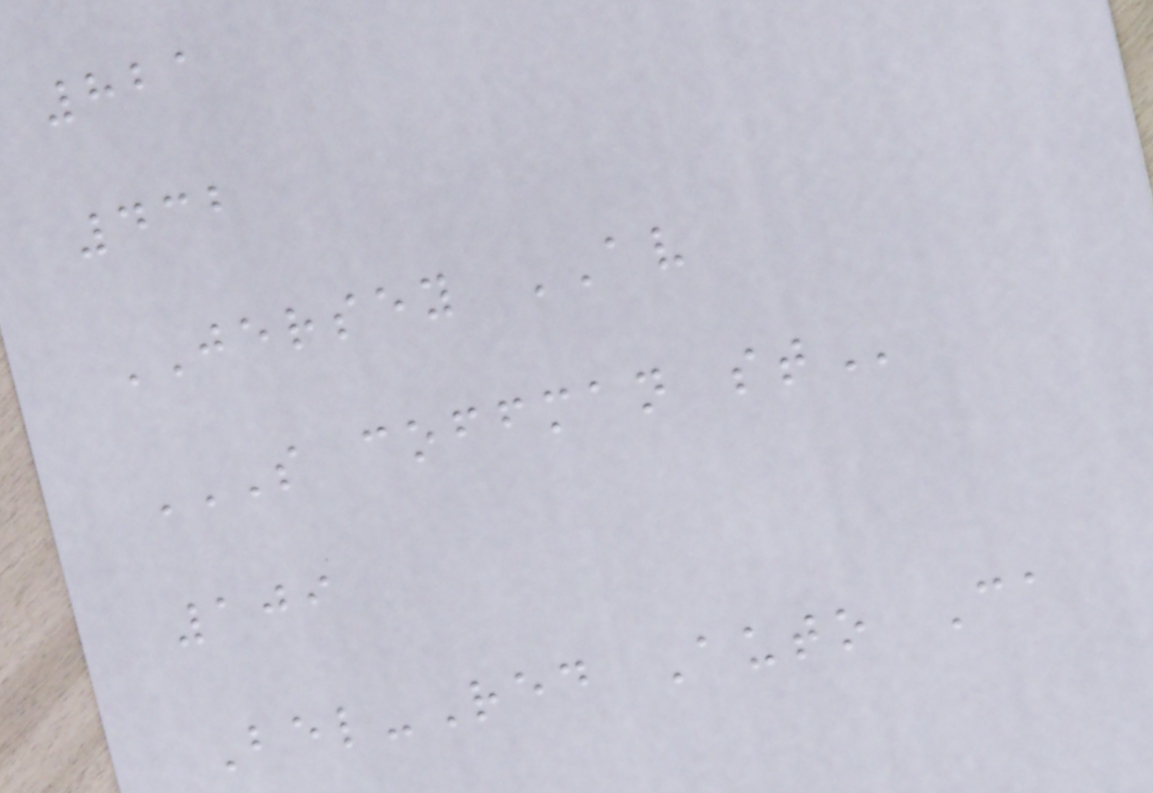821
432
JERSEY AV
S COFFMAN ST
109
Bel-Red Auto Ca
